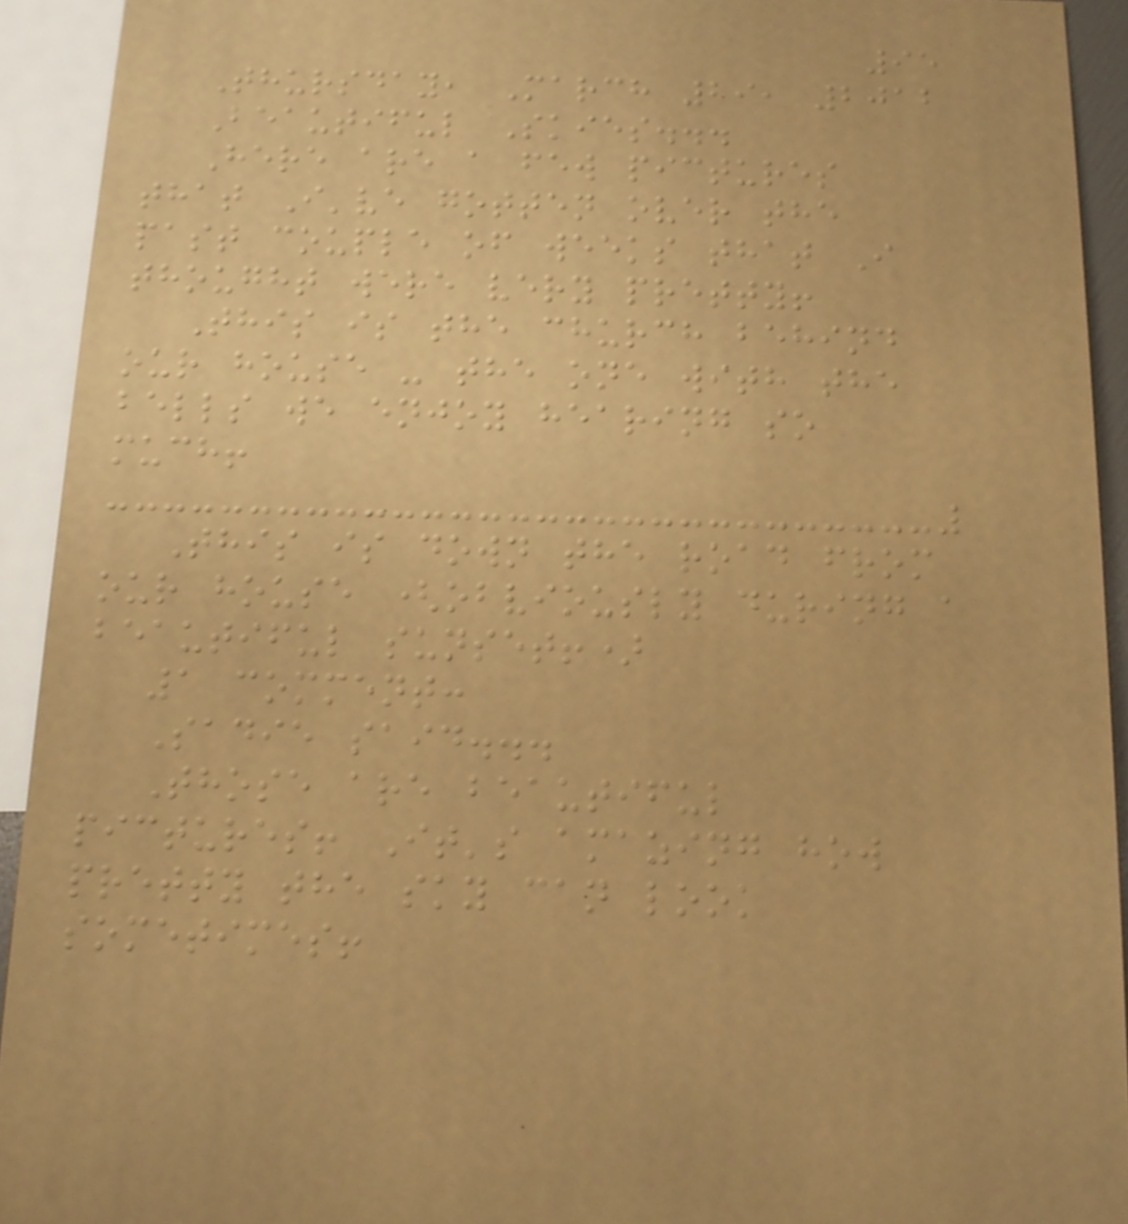95
Thursday, March 29, 2012
Beautiful Skies...
Here are a few pictures
that I've gotten over the
past couple of weeks that I
thought were very pretty!
This is the church behind
our house - the one with the
bells we enjoy hearing so
much!
This is down the road from
our house (obviously during a
beautiful sunset!)
1 comment:
Sadie said...
Those are beautiful
pictures! It's amazing how
pretty the sky can look
sometimes!
